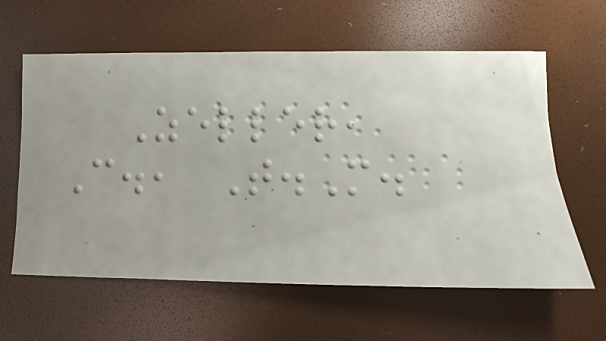Zeller,
C., T.M.
